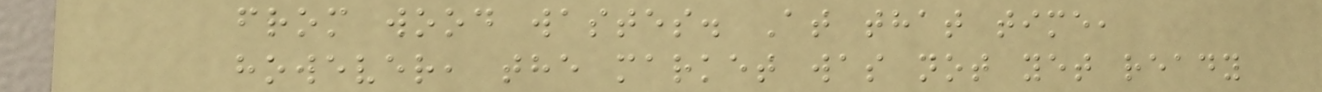from wood wastes. At that time,
however, the market was not yet ready
